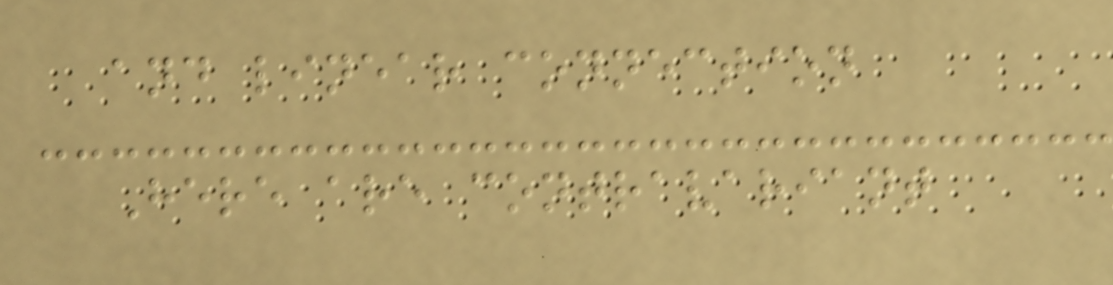and linear connection
Here are contravariant
